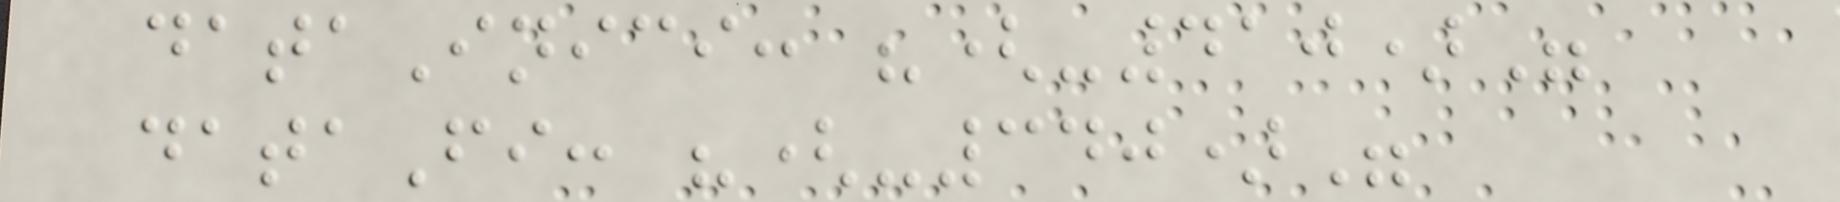dataInici: "(-410)"
dataFi: "(-340)"
